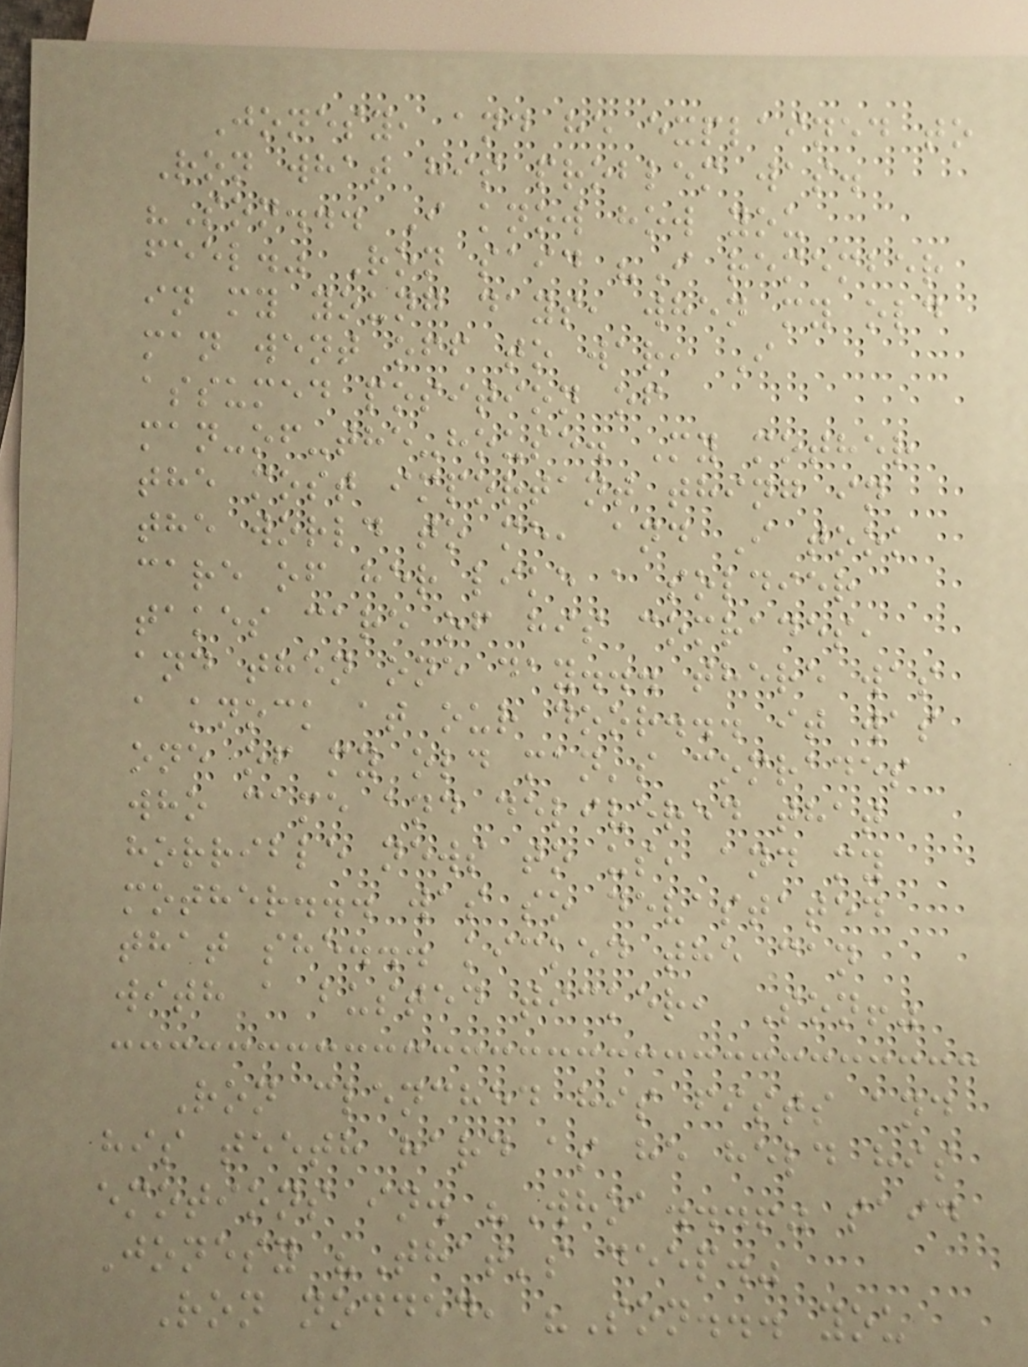Jonesy, and he explained to
Ron what his problem was.
"Son... I know how you
feel." Ron said "I remember
in my young days, when my old
man went off to war, I
assumed position of
man-of-the-house. My mother
the most important thing in
the world to me, and I took
care of her like a soldier
takes care of his comrades,
and then one day... there was
a knock at our door... it was
one of my old man's comrades
who came and delivered that
horrible news to us, and my
mother... was so devastated
that she... kicked the can
with a busted ticker, Son!"
Ron clenched his fists and
his teeth hard as he held his
emotions in. "Whoa...!" said
Jonesy "That's deep."
Ron nodded, "Son... you
